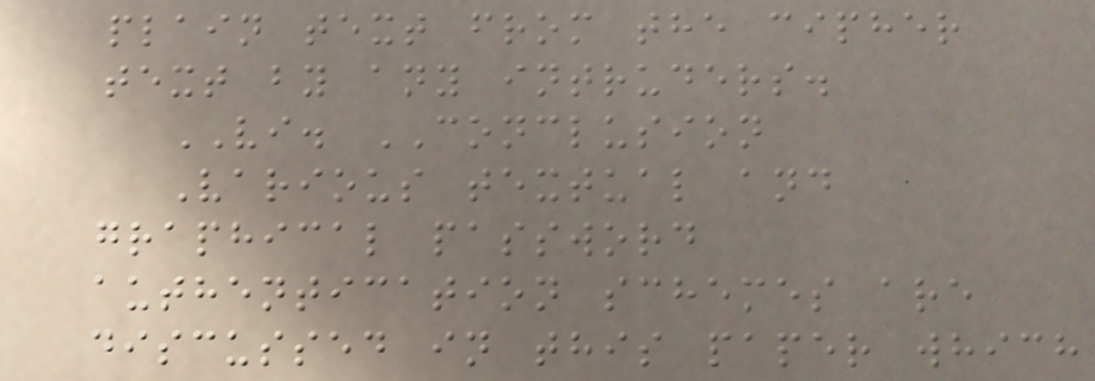plain text from the cipher
text by any intruders.
VI. CONCLUSION
Various textual and
graphical password
authentication schemes are
discussed in this paper which
